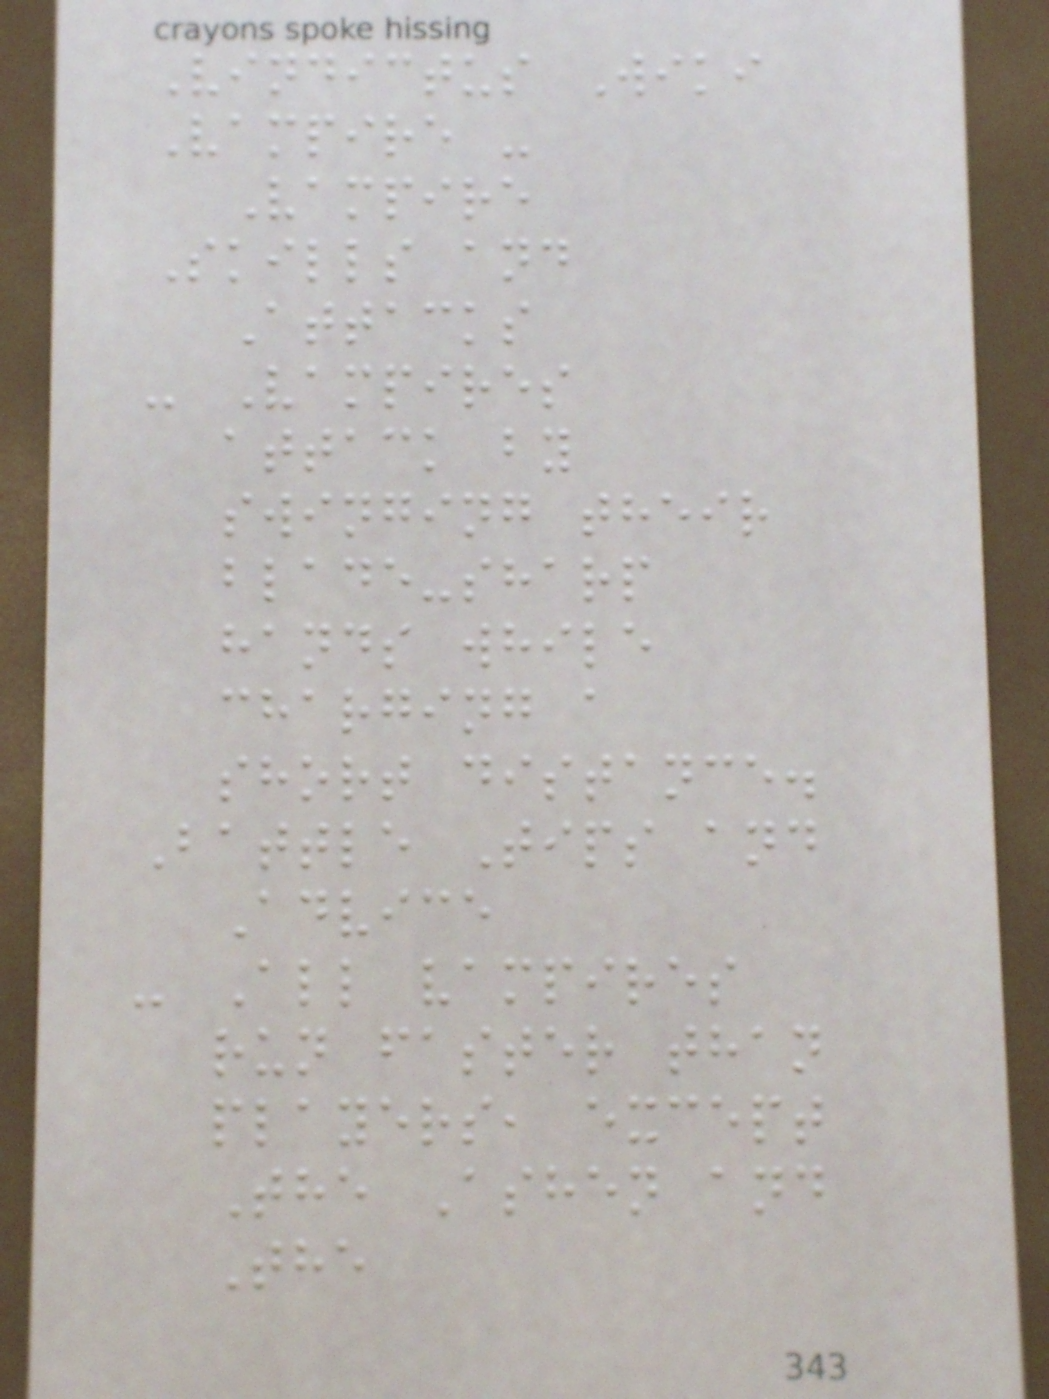Vindictus Wiki
Vampire -
Vampire
Skills and
Attacks
- Vampires
attack by
swinging their
blade-sharp
hands while
charging a
short distance.
Battle Tips and
Advice
- All vampires
run faster than
players, except
The Ashen and
The
